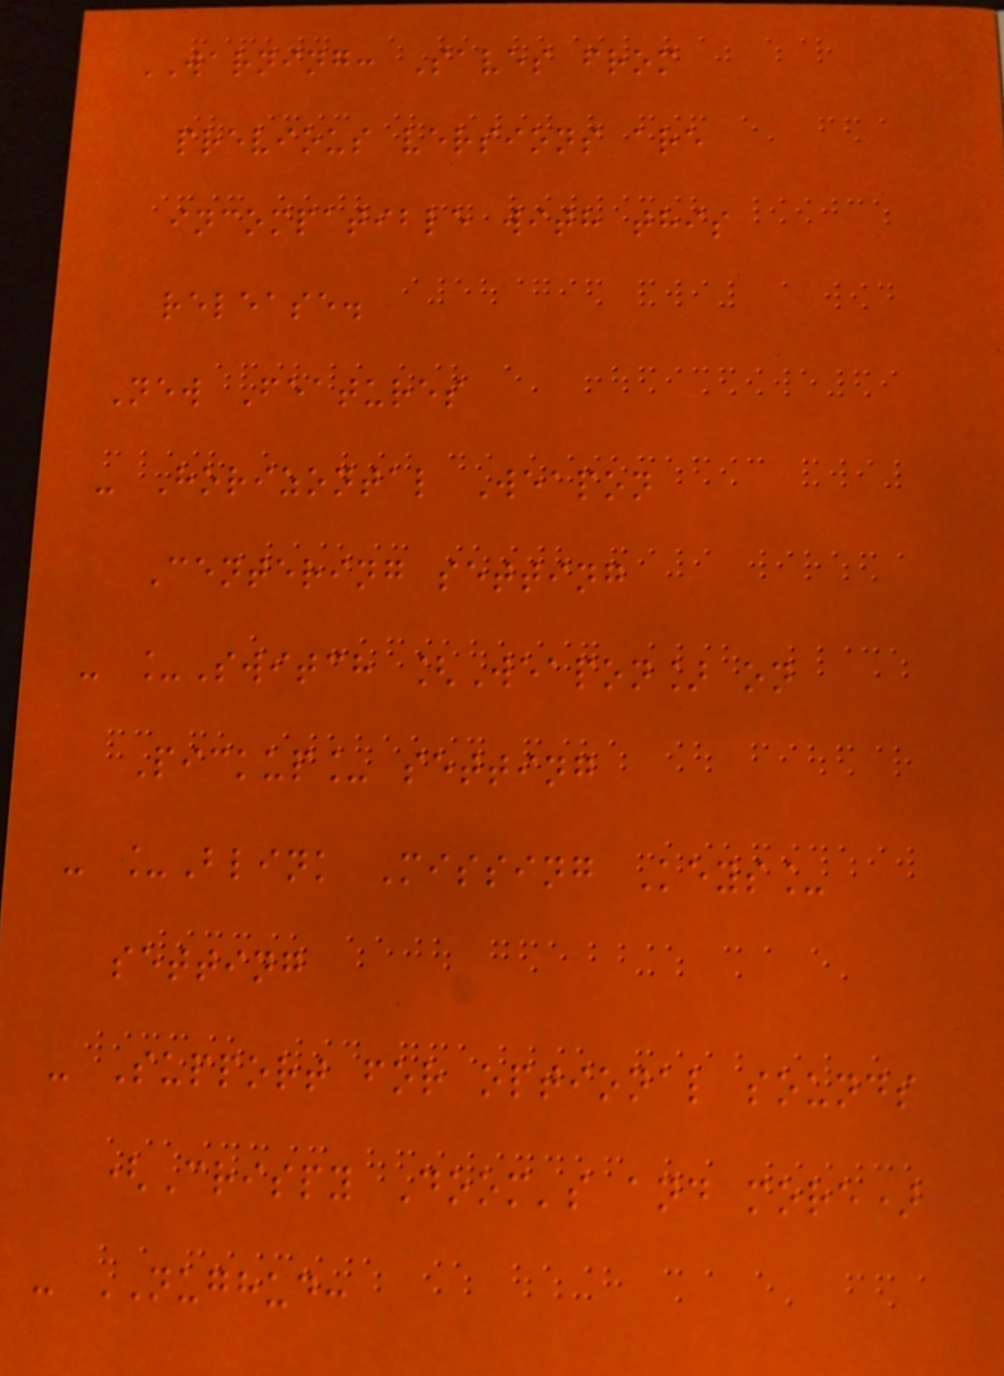WARNING: Saves from
previous versions are
incompatible with this
release.
New Features
- Horizontal Weapon
Centering setting
- _Switch [Weapon] on
Pickup_ setting
- _Blink Missing Keys_
setting
- Support for optional sounds
(Crispy Doom's and more)
- NUGHUD:
